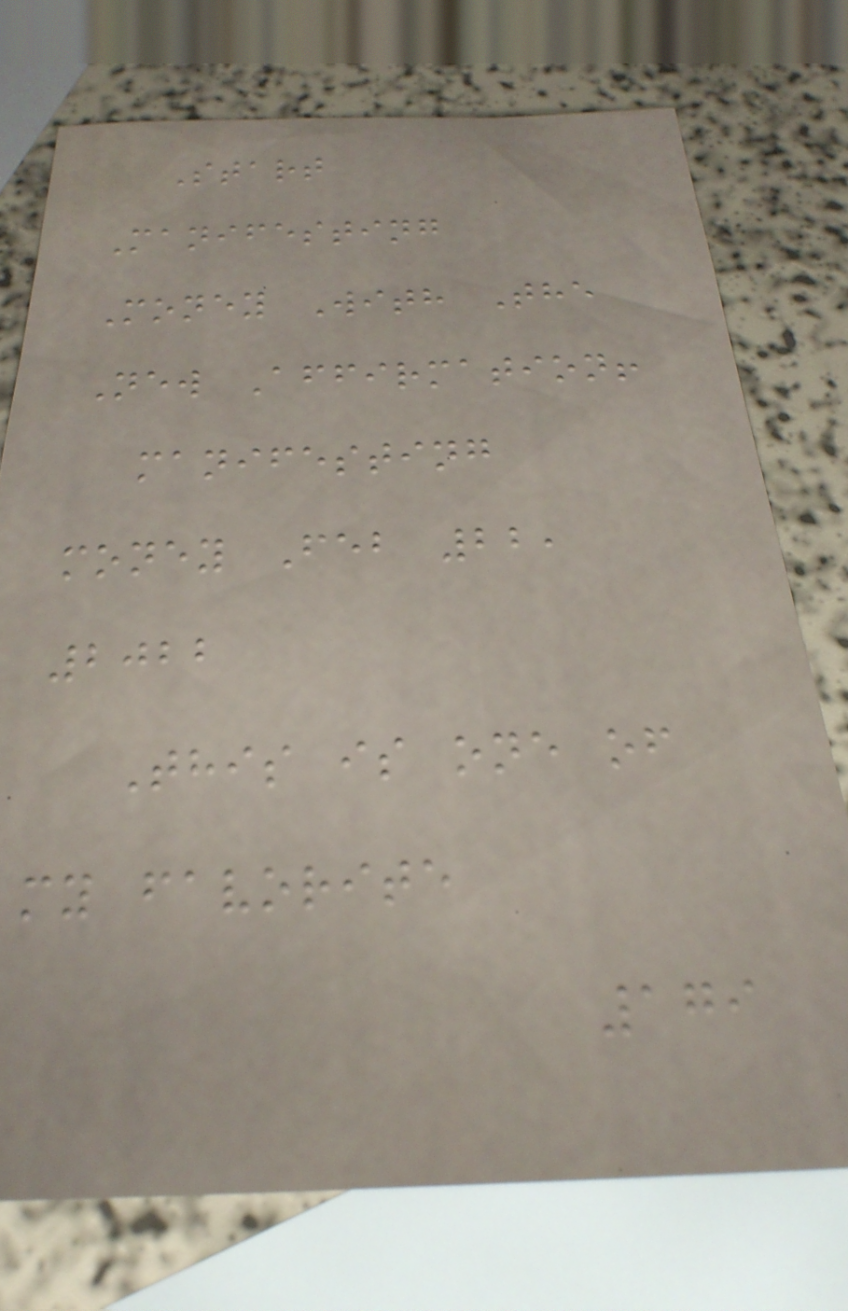Start
Manifesting
Money With The
New Affirmation!
manifesting
money Feb 22,
2022
This is one of
my favorite
179
